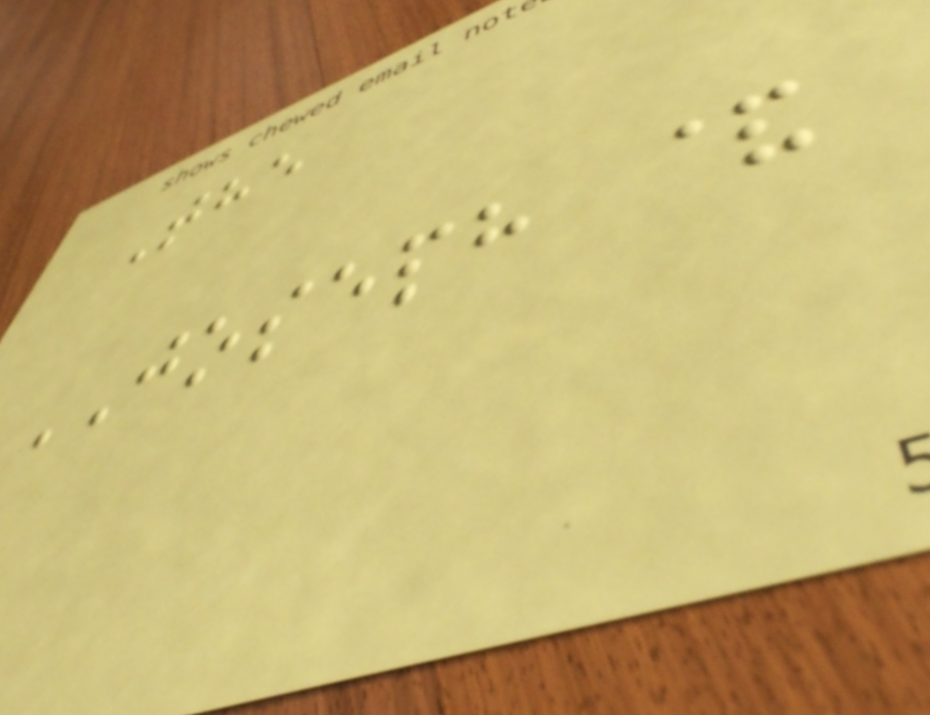The
JOSEPH &
